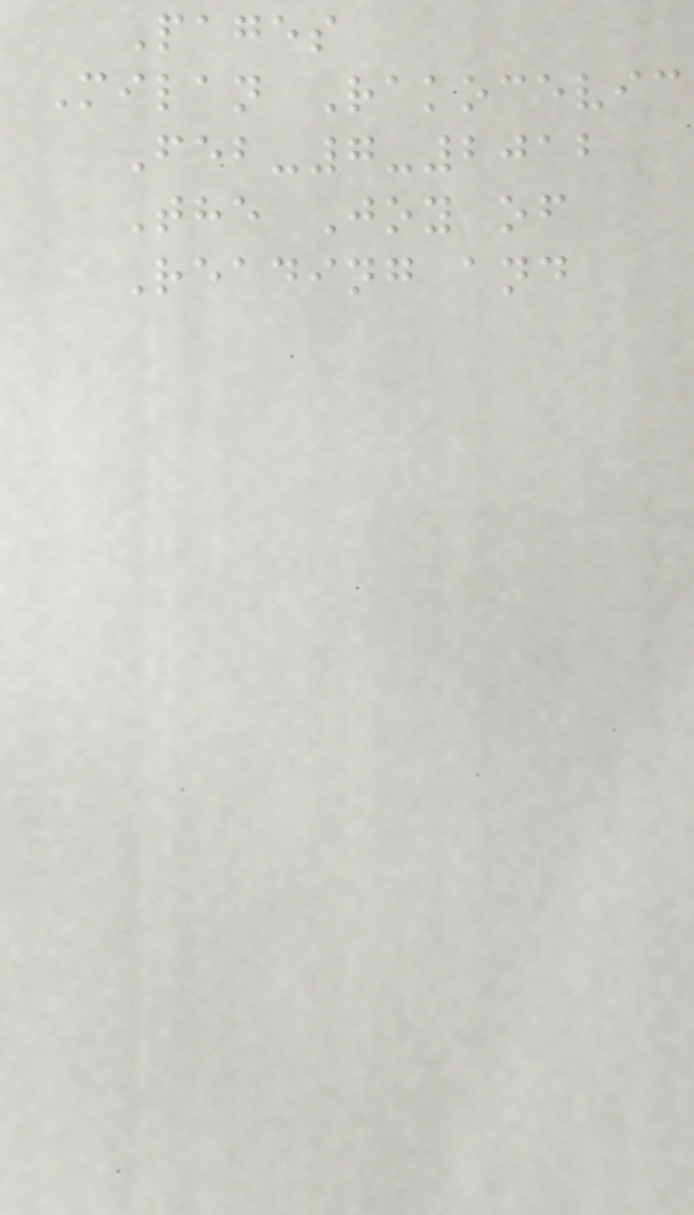Pages
Milan Rakocevic
Feb-7-2012
The Joy of
Reading and
